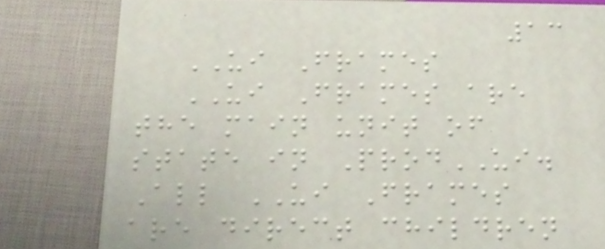13
UI Frames
UI Frames are
the main unit of
state in ProdUI.
All UI Frames
are direct children
